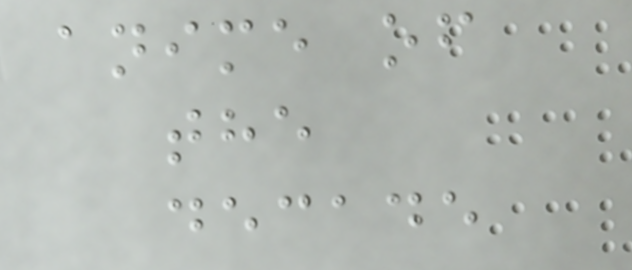anime of
the
decade
